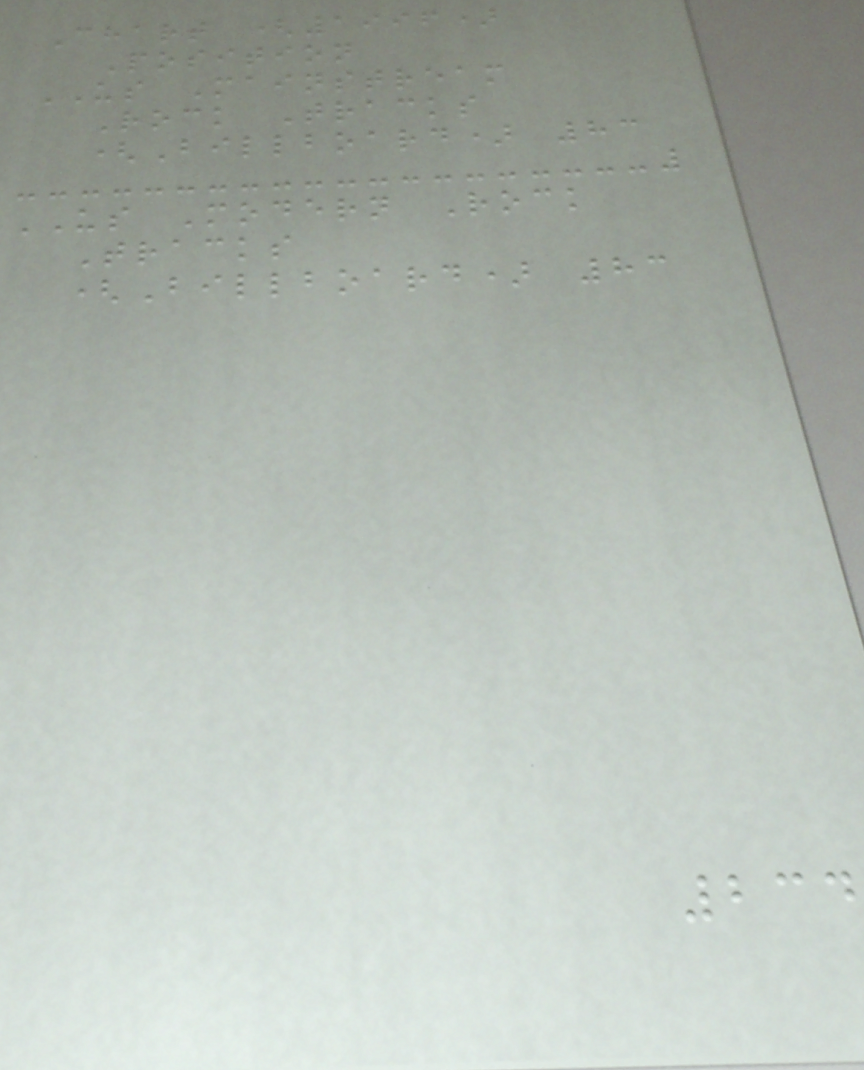Chart (1996)
Position
US Mainstream
Rock Tracks
(Billboard) 83
US Modern Rock
Tracks
(Billboard) 83
234
